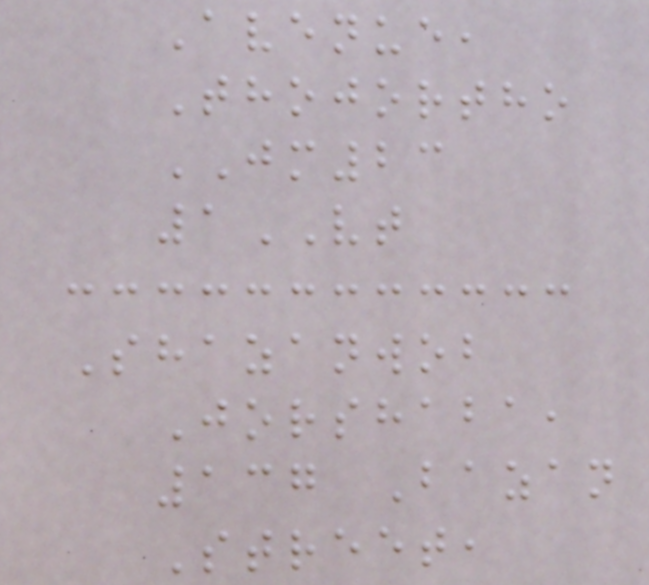Avenue,
Thojortho
JM23
1VT
Shazanwob
Jorshaba,
137 Bazan
Street,
